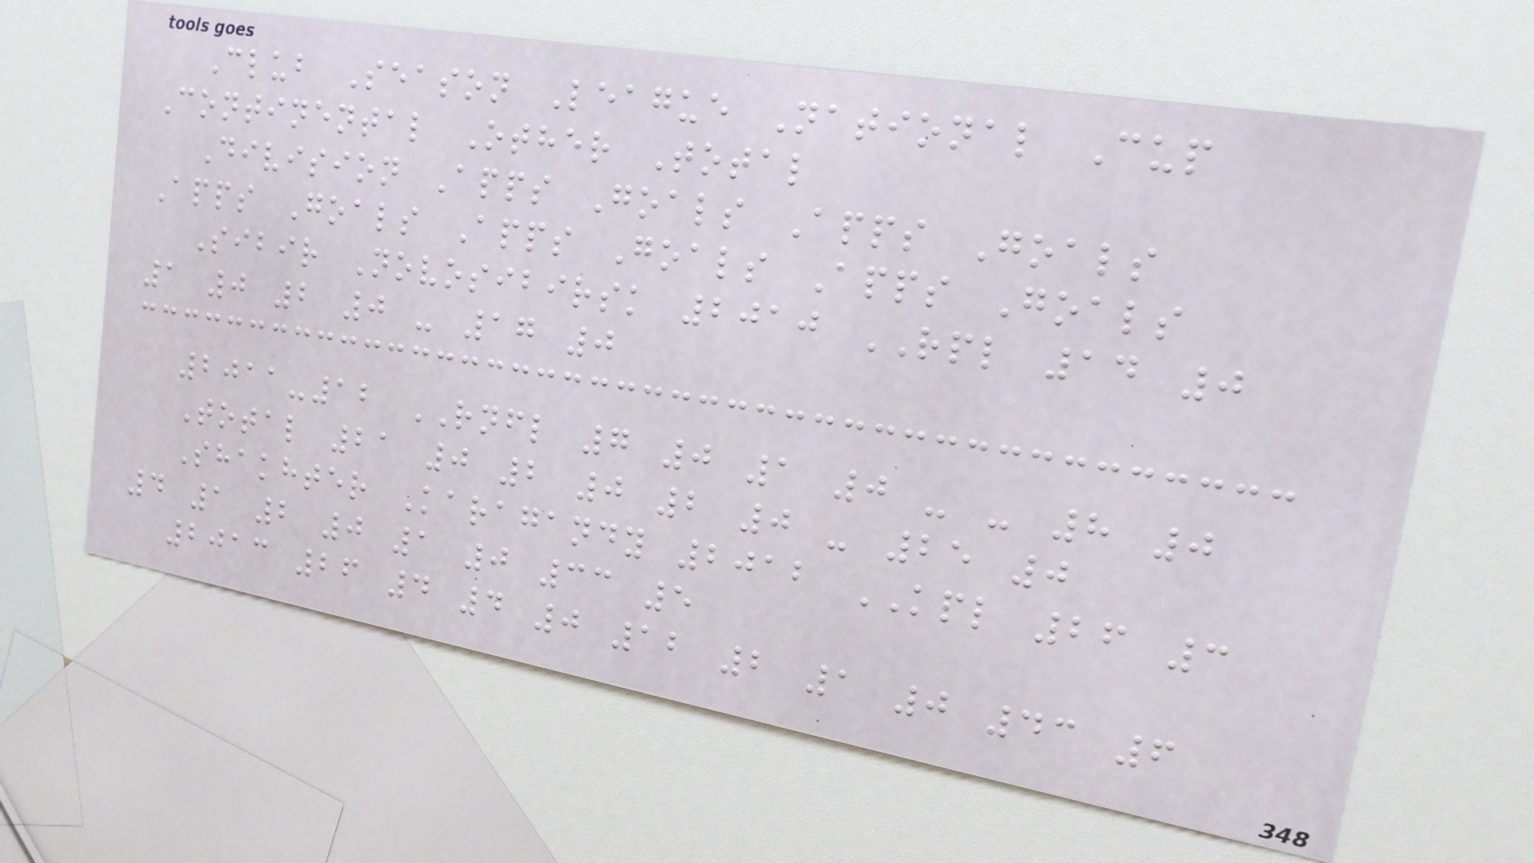Club Season League National Cup
Continental Other Total
Division Apps Goals Apps Goals
Apps Goals Apps Goals Apps Goals
Sibir Novosibirsk 2010 RPL 14 0
1 0 2 0 - 17 0
2011-12 RNFL 7 0 1 0 - - 8 0
Total 21 0 2 0 2 0 - 25 0
Shakhter Karagandy 2012 KPL 26 3
4 1 2 0 1 0 33 5
2013 26 4 4 0 12 2 1 0 43 6
